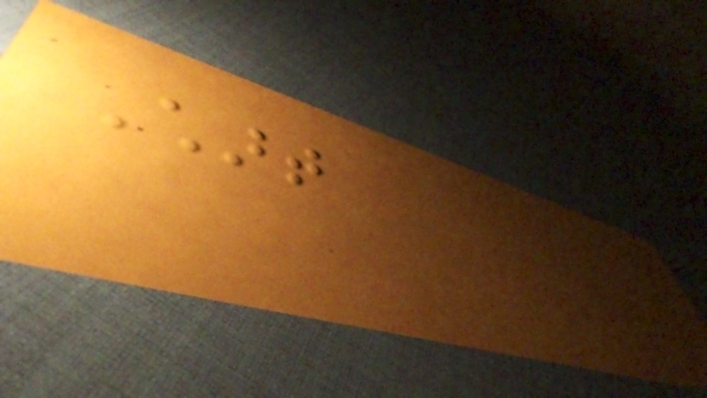Chart
